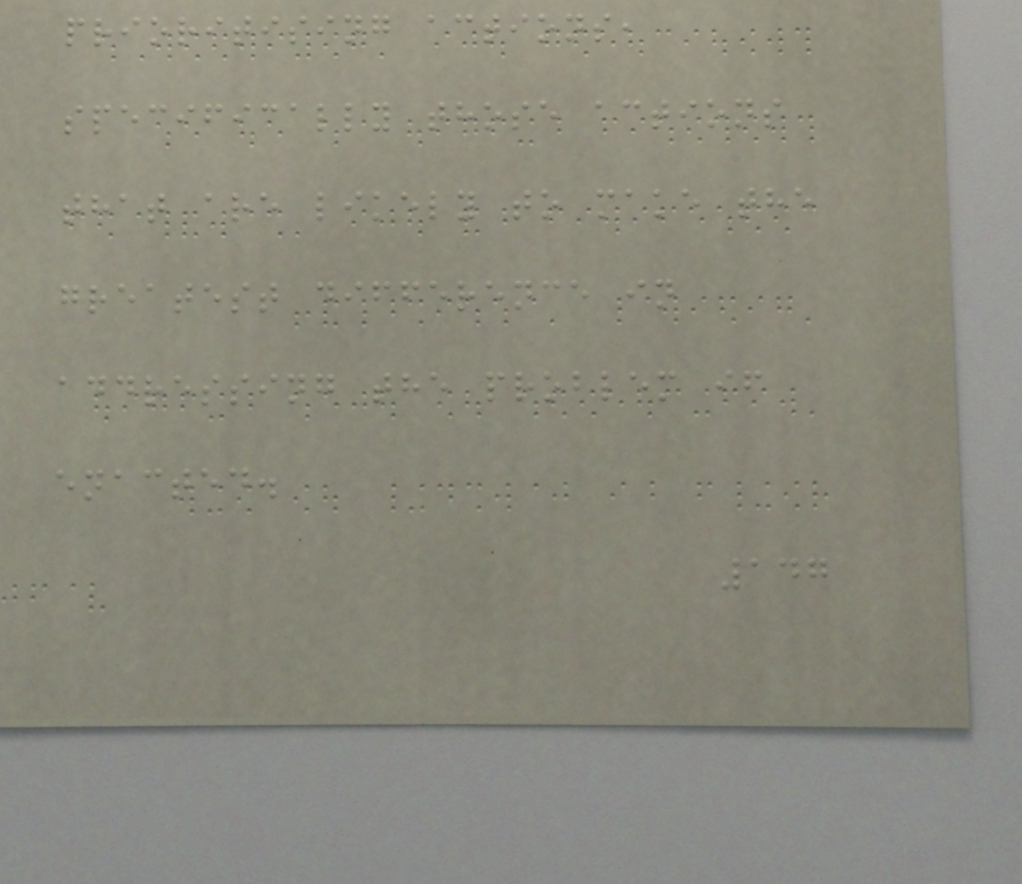prioritising actions,
specifically those actions
that are likely to make the
greatest difference in
addressing the problem if
enacted.
147
